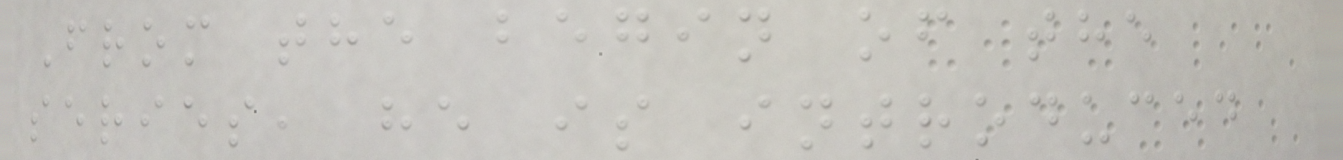From the begin of the
series, he is introduced
